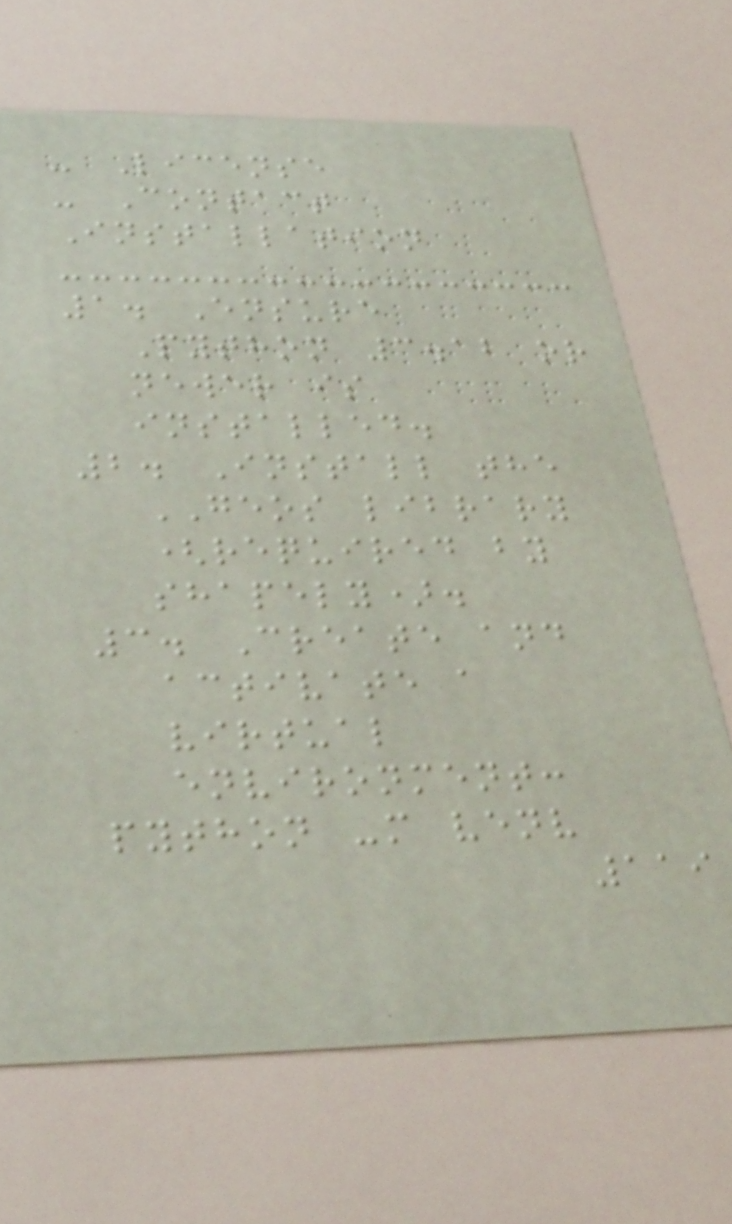- License
- Contact
Installation
1. Ensure
Python 3.12 or
newer is
installed.
2. Install the
GEOS library
(required by
shapely).
3. Create and
activate a
virtual
environment:
python -m venv
119
